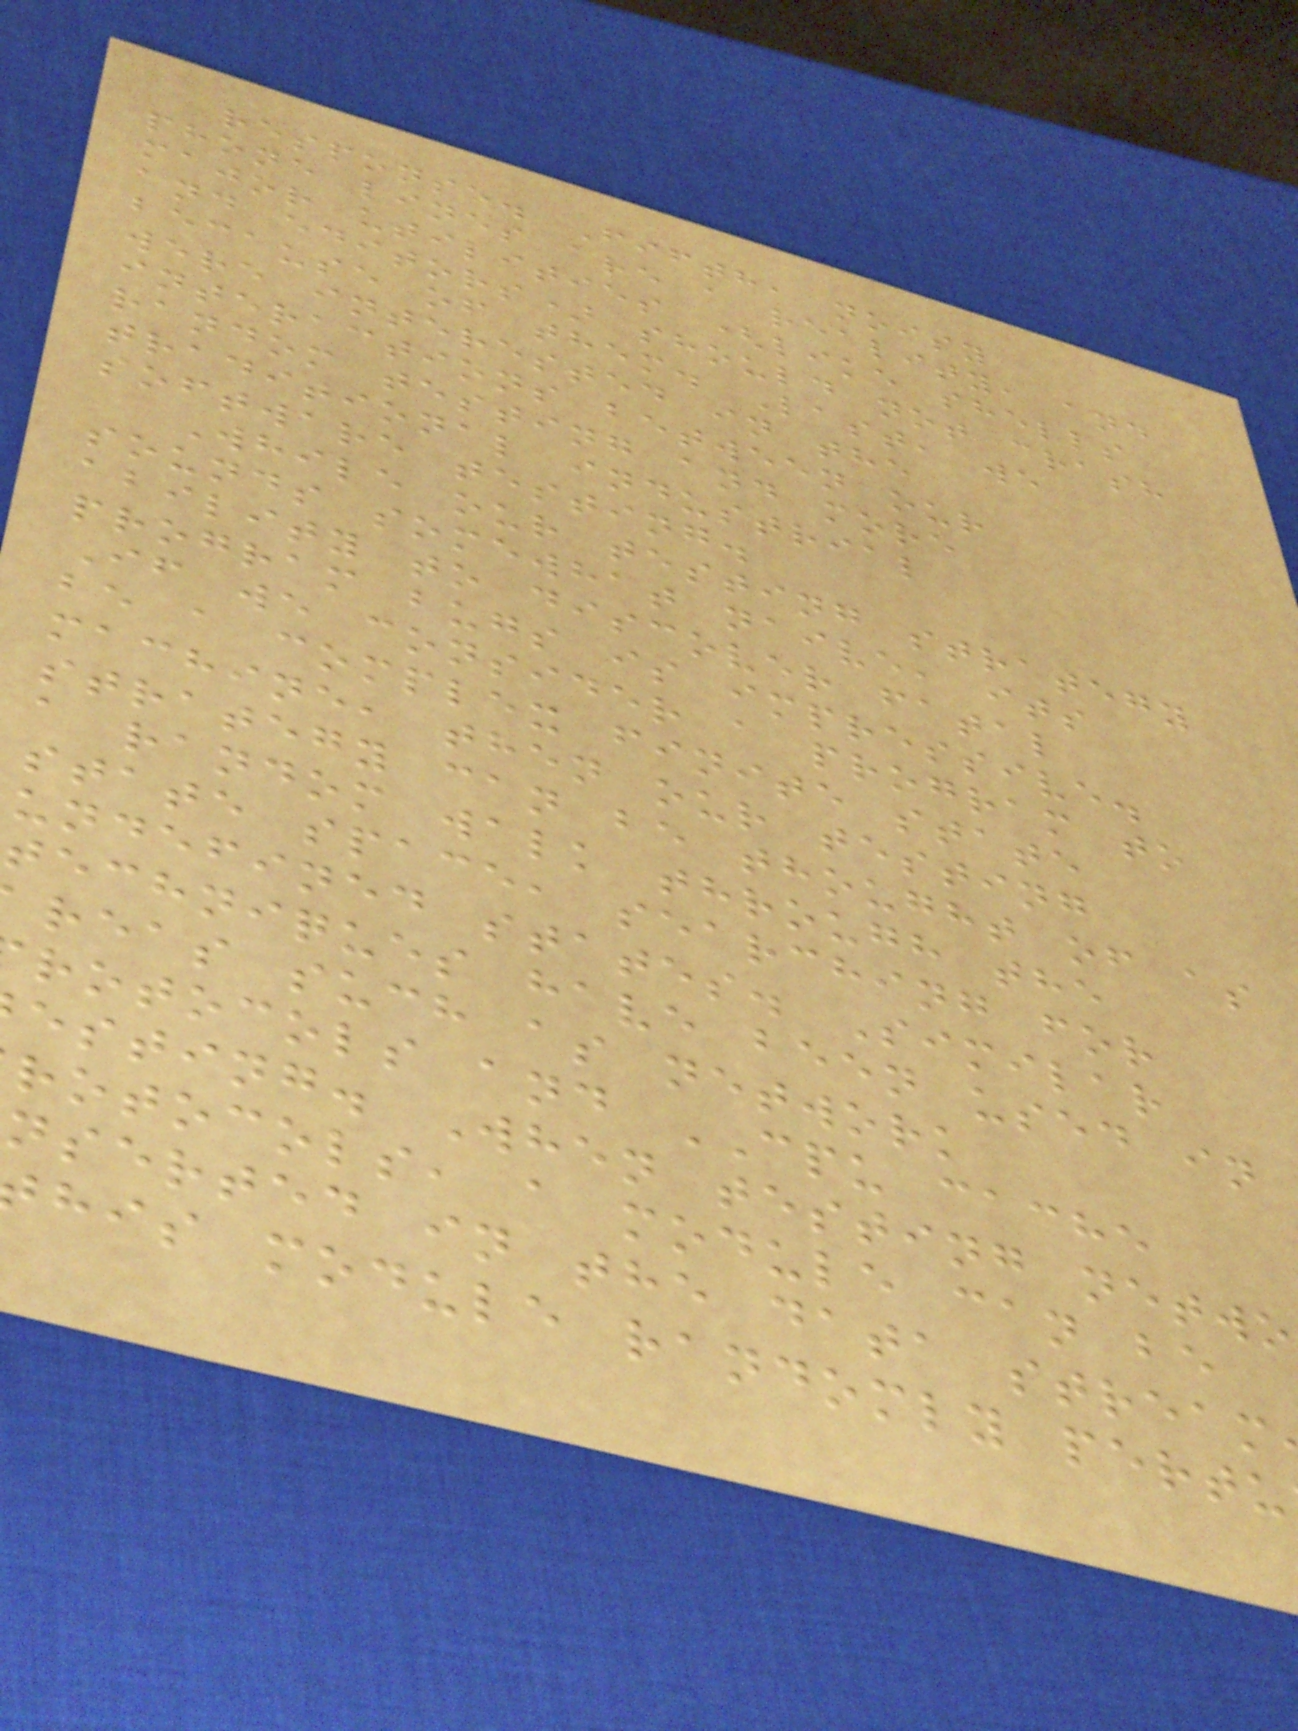response. Fifth, noisy
phone lines are a reality, and
major utilities (like shells
and editors) should not crash
because of them. Last, we
were interested in the
interactions between our
random testing and more
traditional industrial
software testing.
While our testing strategy
sounds somewhat naive, its
ability to discover fatal
program bugs is impressive.
If we consider a program to
be a complex finite state
machine, then our testing
strategy can be thought of as
a random walk through the
state space, searching for
undefined states. Similar
techniques have been used in
reas such as network
rotocols and CPU cache
esting. When testing netwo
rotocols, a module can be
nserted in the data stream
his module randomly pertu
